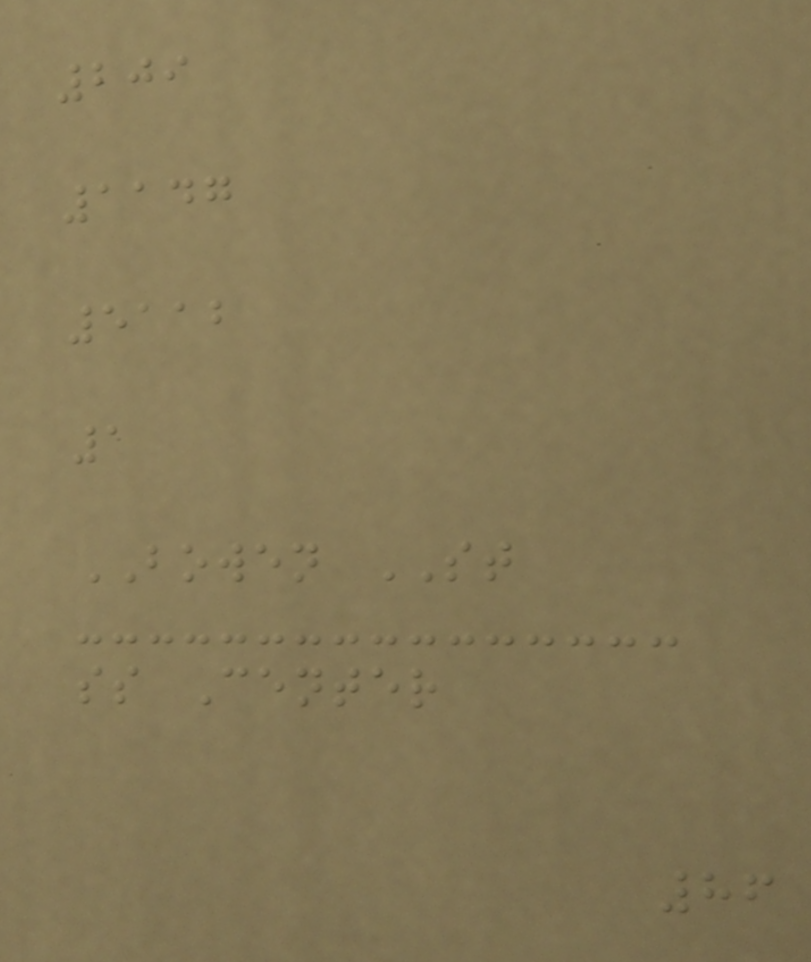209
1147
5112
1
BOWEN ST
ss Center
86
